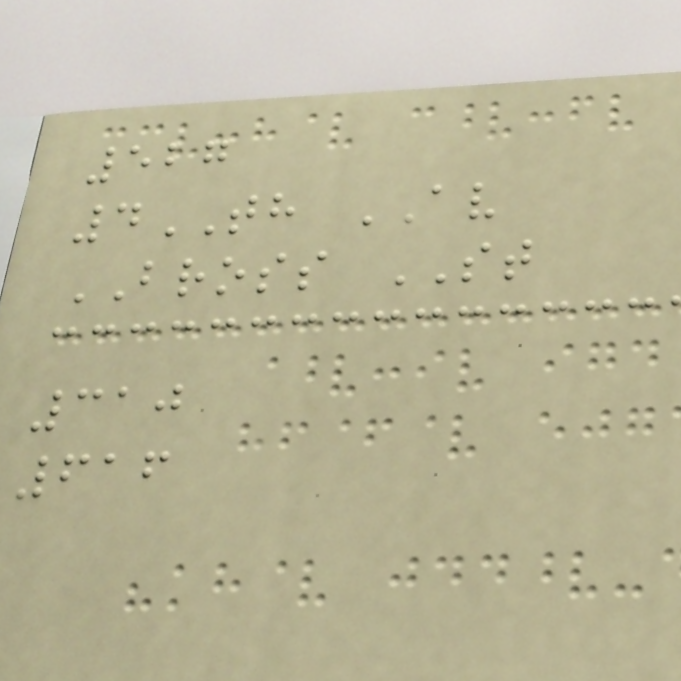527
4TH AV
BROSS ST
310
616
